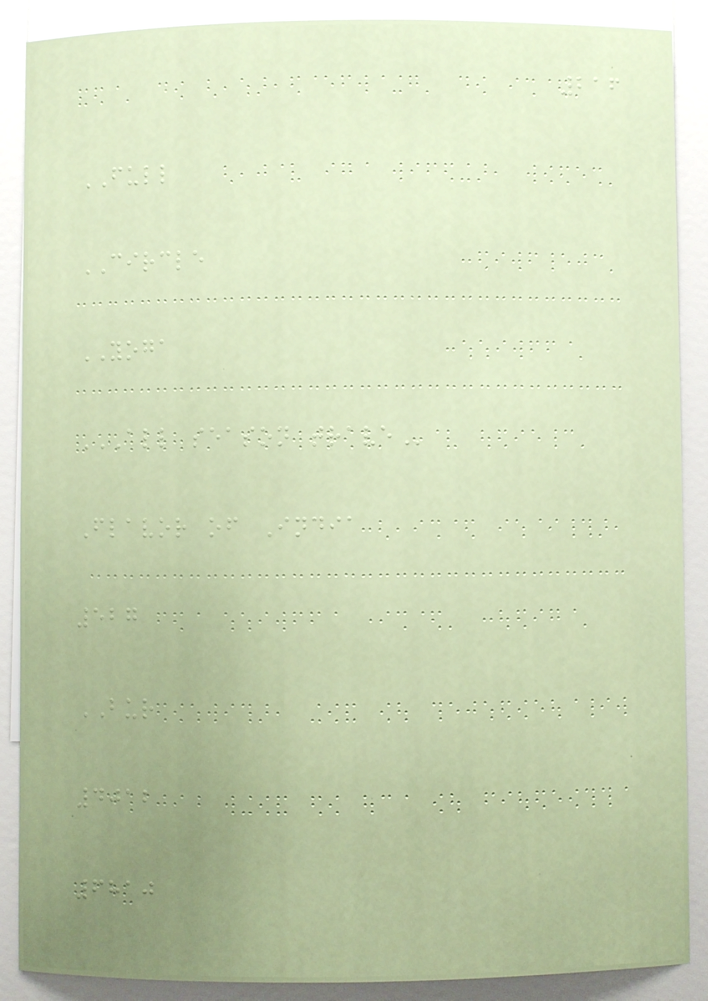216
FULL
CIRCLE
YOGA
ALL SEASON TRAVE
Flavor of India
527
BUR
4012
6810
